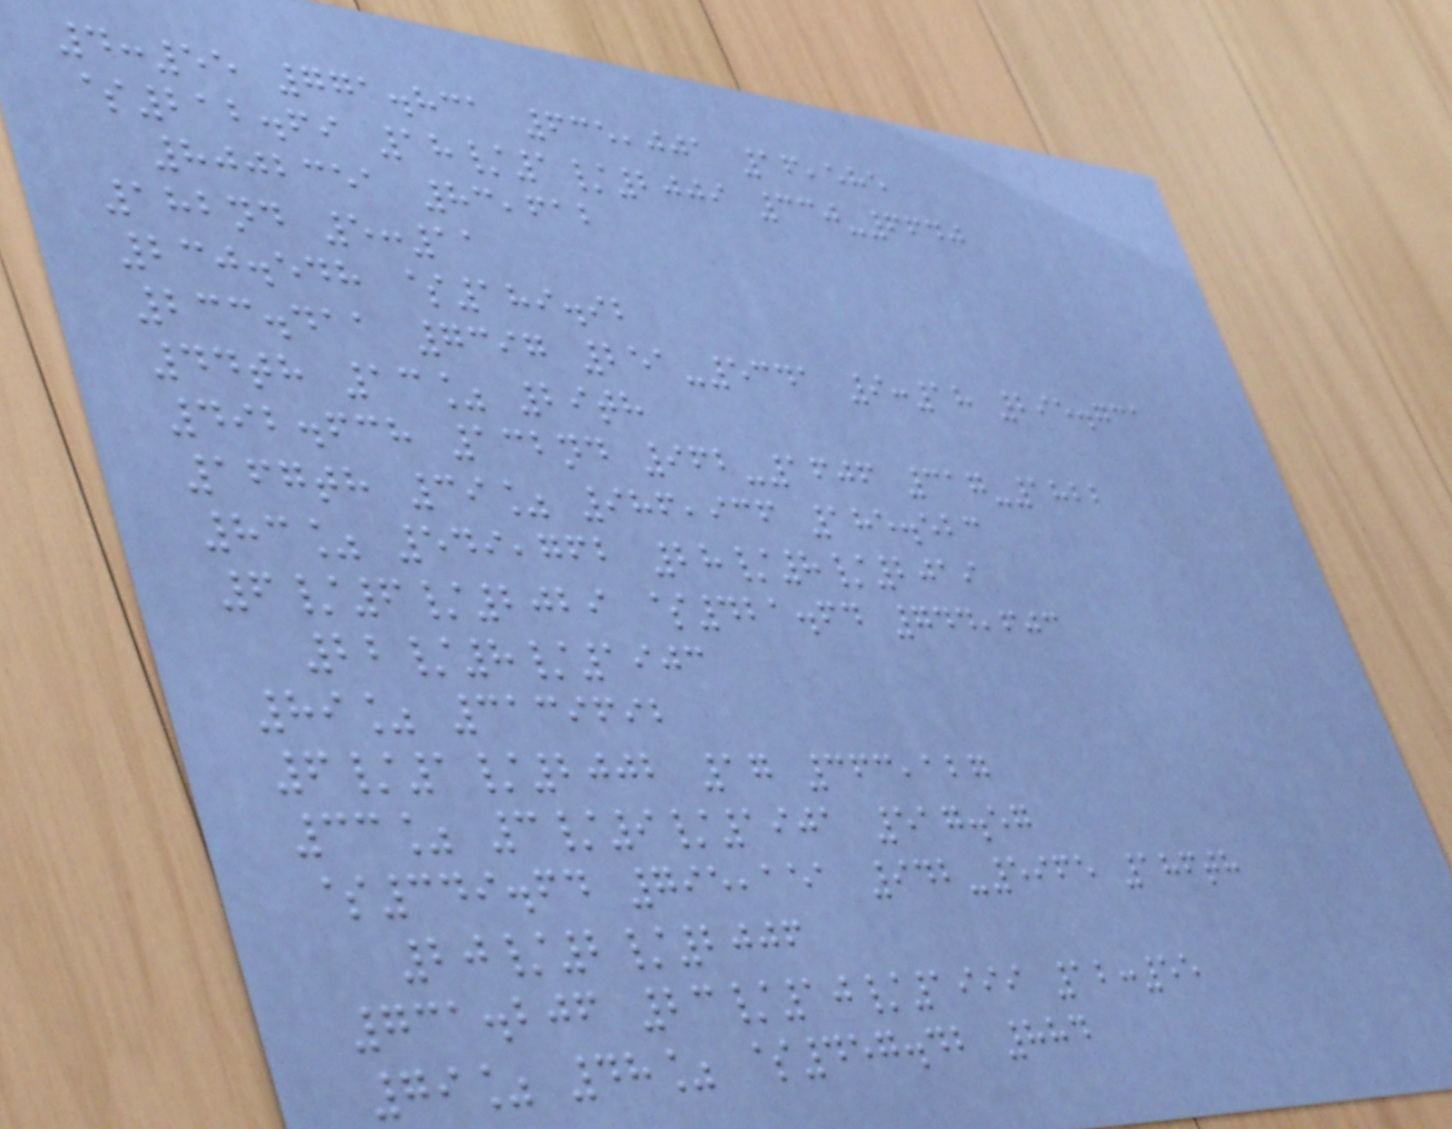4:55 771.831 635,001 16,585
$212.69 18/1/2009 330-6640
8002351 83,612
182nd 5:11
230.548 $189.92
233.411 7397 251-5341 9:18 295.731
44th 13% 29th
492.638 132nd 962-1606 317-1822
167th 39% 986,936 185.523
83% 549,762 28/8/2019
6/6/2029 $421.64 744,603
22/8/1903
89% 3139692
6/1/2002 17 363,127
33% 3/9/1901 517.57
$349.64 795,151 942-5965 186th
20/2/2006
731.206 23/10/1999 12:55
79% 48% $457.42 884
